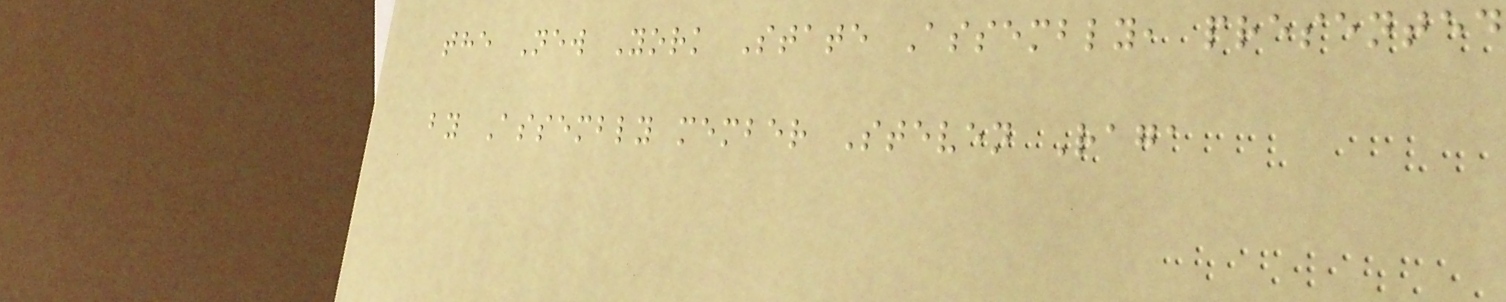the New York State Assembly, presented
by Assembly member Steven Raga
